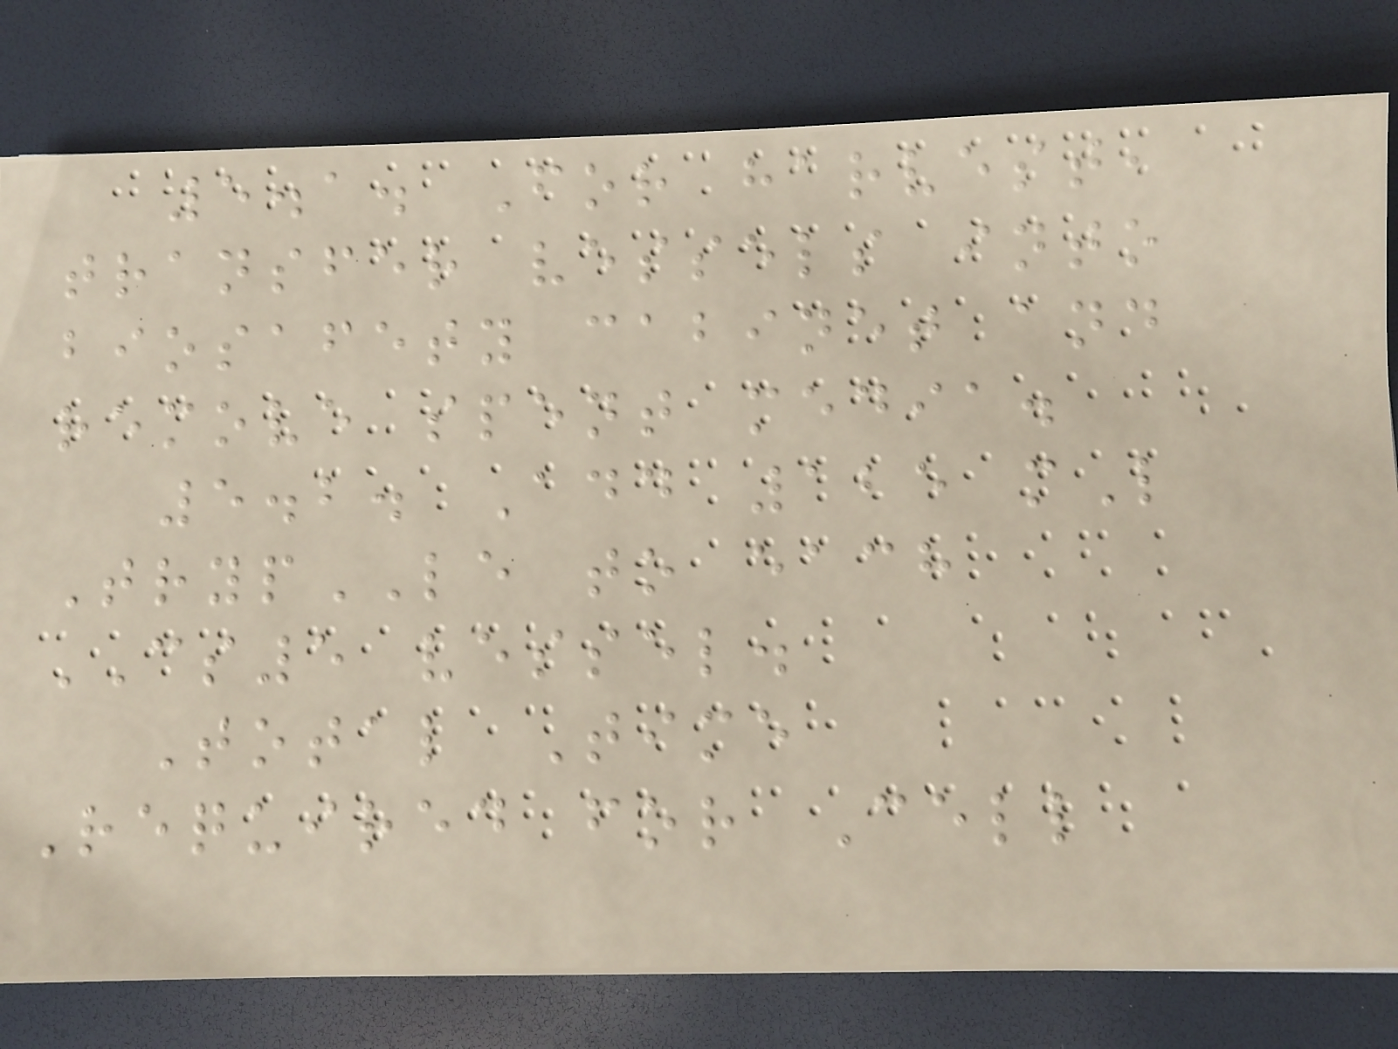5.1. For harvest,
transfer vessels into
biosafety cabinet and
remove spent media.
5.2. Add 125 mL
TrypLE to each
CS5 vessel.
Total Time
Required for Cell
